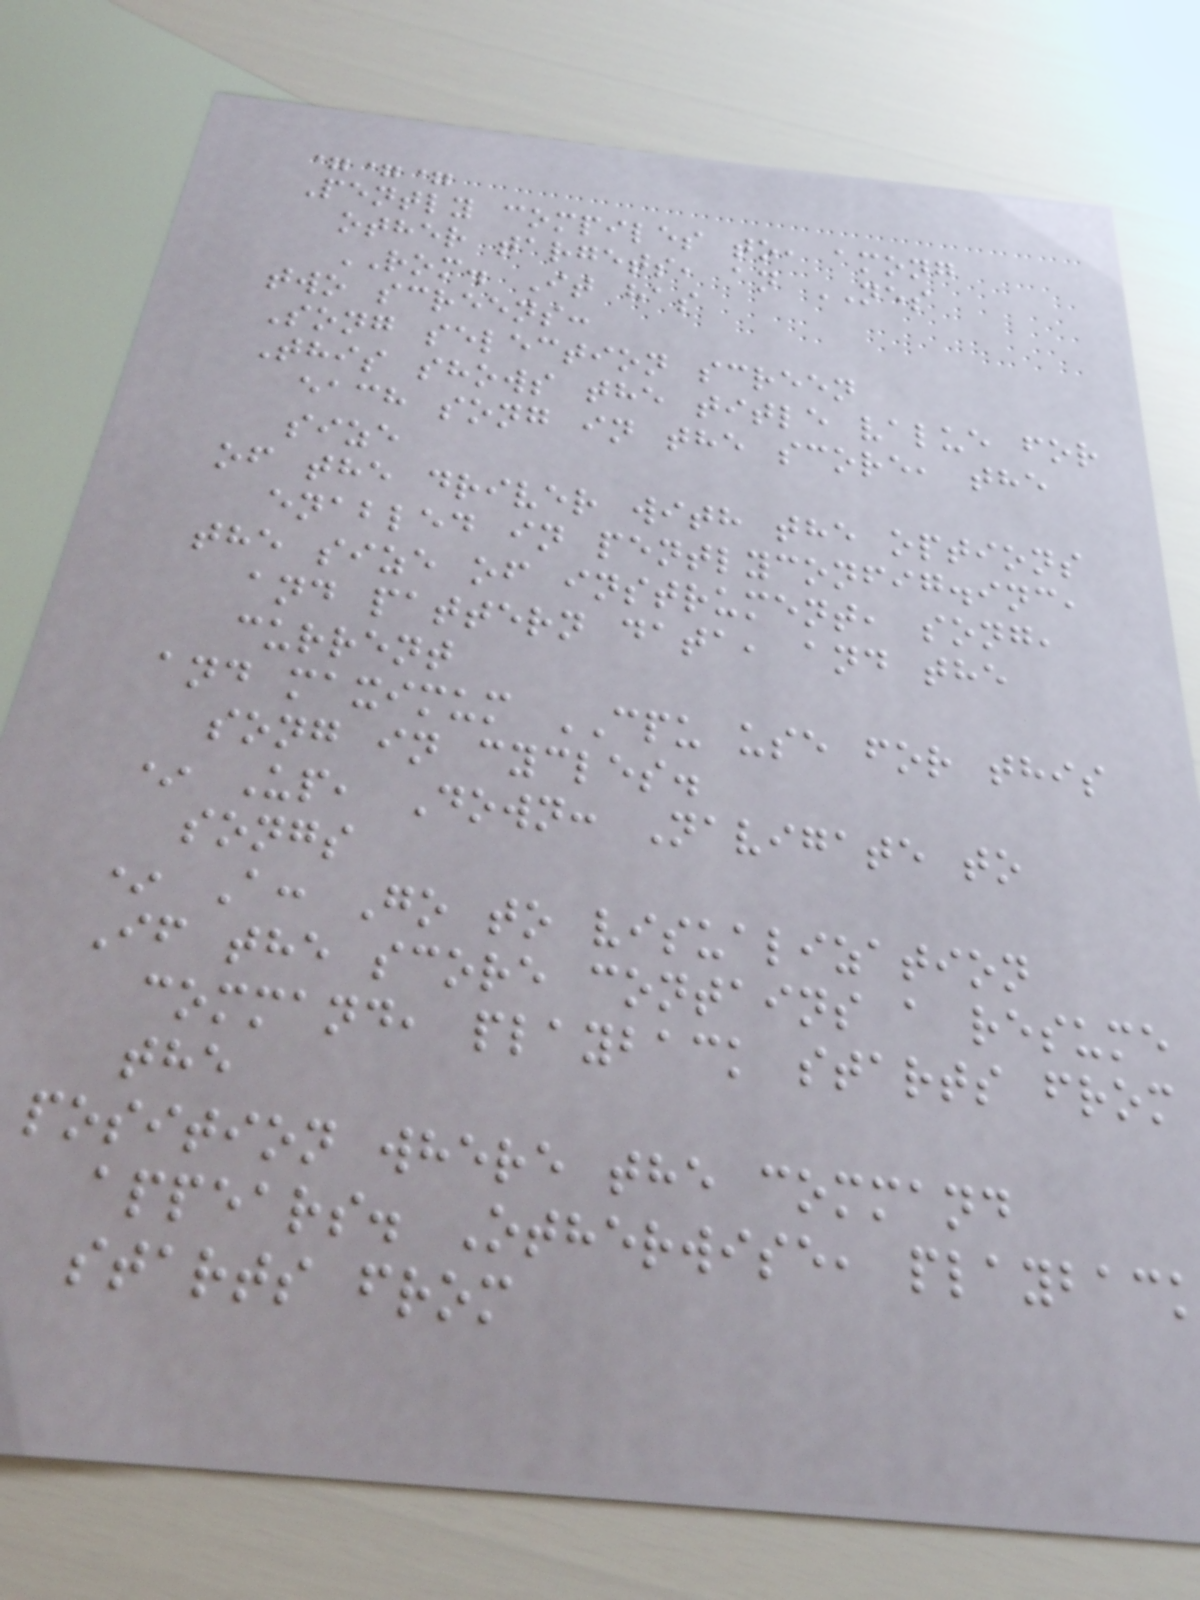===
Pently compiles to, among
other targets, an NES
ROM. It has
two screens:
Song selection screen
This shows the title value for
each song in the score, the
size
of the driver with the options
enabled in pentlyconfig.inc,
the size of instrument, song,
and pattern data, and the
current
and maximum CPU use for this
song in cycles.
* Up, Down: Navigate to
songs
* A: Go to visualization
If the score contains a resume
command, playback starts from
the
position where the command
appears. Otherwise, playbac
starts from
